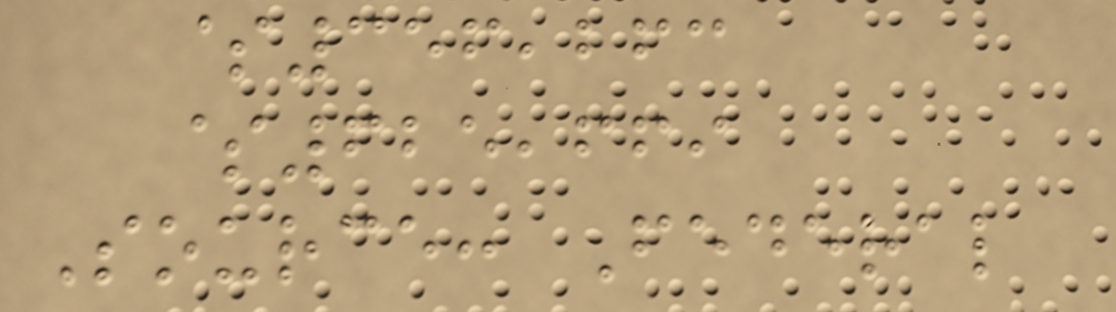$356,263
$625,669
Source: Federal
